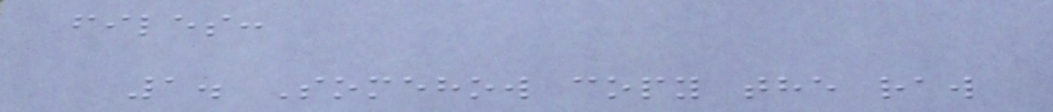files:
1. Somehow copy the raw
